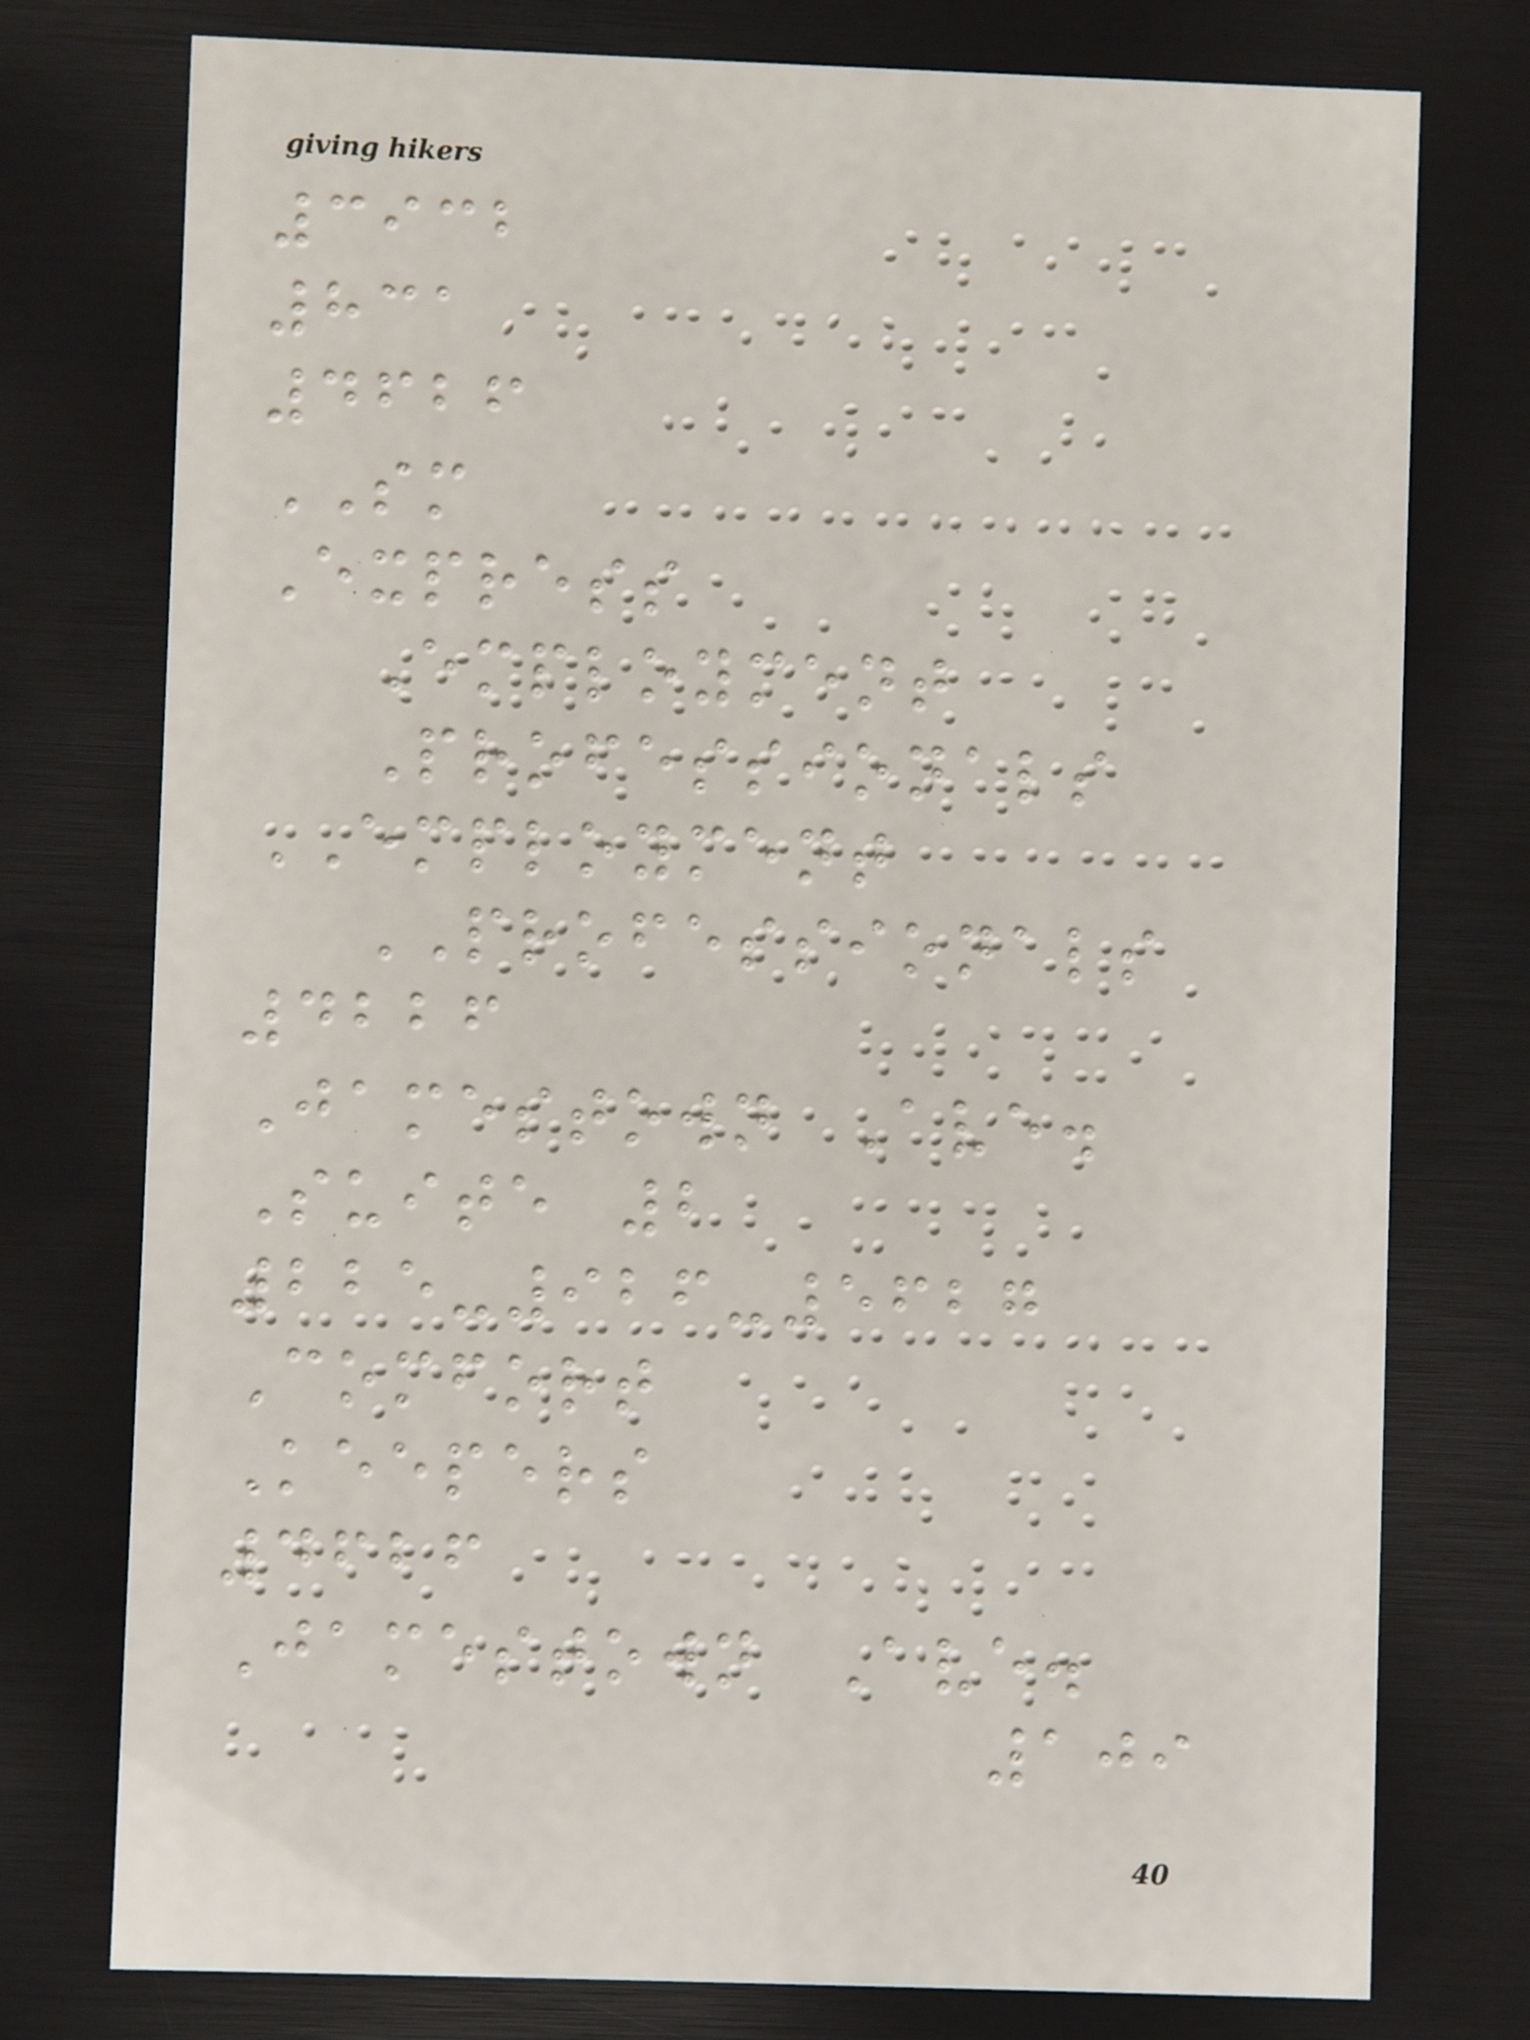3932
831
4626
SM
Express
Employment
Professionals
EMPLOYMENT
PROFESSIONALS
4226
Jamestown Ave.
Suite 2
225-926-5627
Comfort
Keepers
4626
Jamestown Ave.
109
